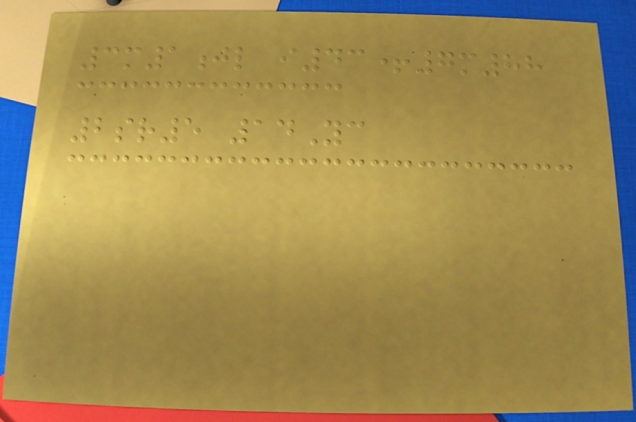3m1jl i43+7m88
2sr5 14Yc
